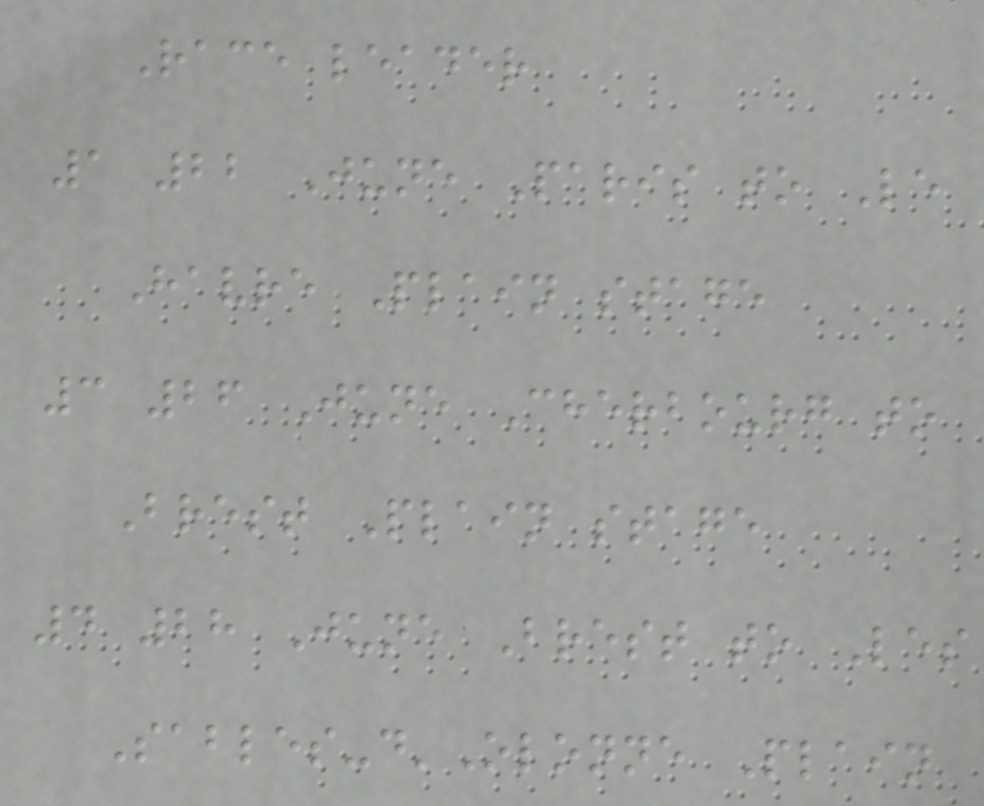Race leader
1 22 June Paris to Le
Havre Plain stage
3 26 June Cherbourg to
Brest Plain stage
4 28 June Brest to Les
Sables-d'Olonne Plain
